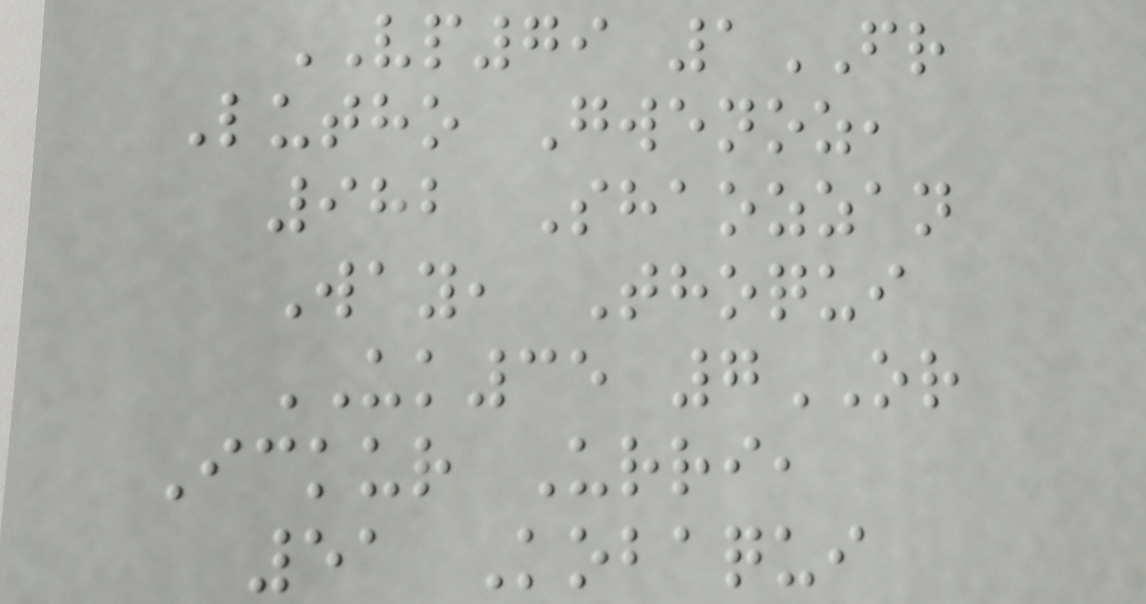VP79 1FR
Lutho Gwenoz,
982 Shaozzan
Way, Thoqui
UK35 7OR
Ickur Urri,
51 Kobaqui
